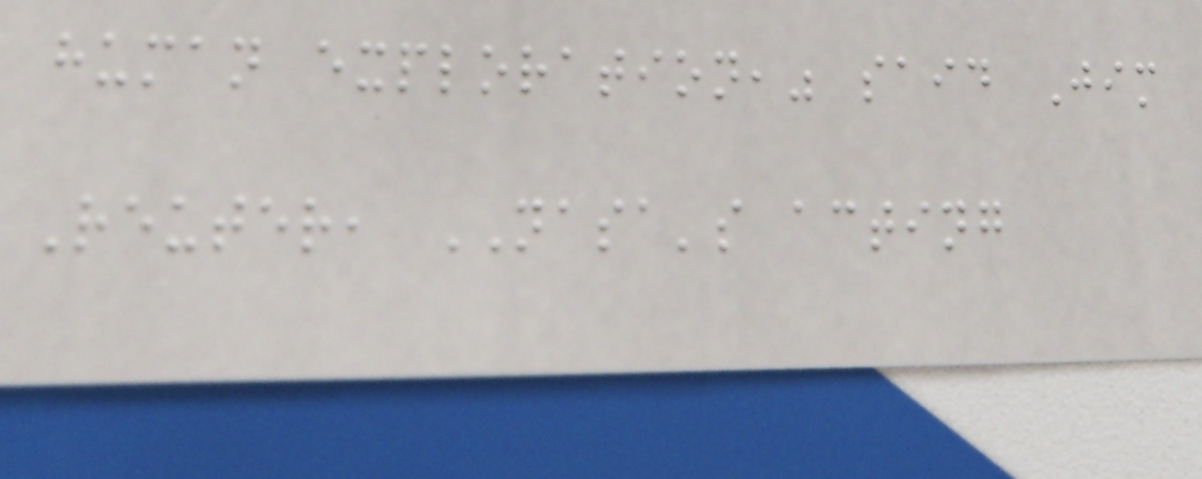human exploration," said Jim
Reuter, NASA's acting
